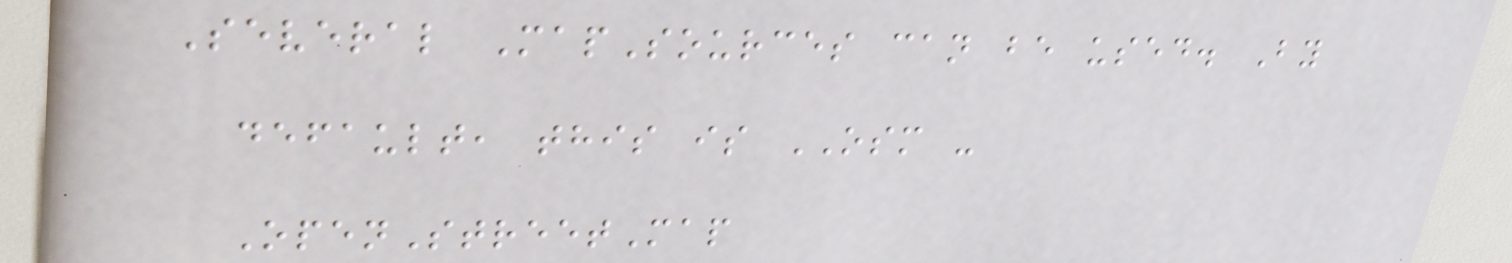Several MapSources can be used. By
default, this is OSM -
OpenStreetMap
